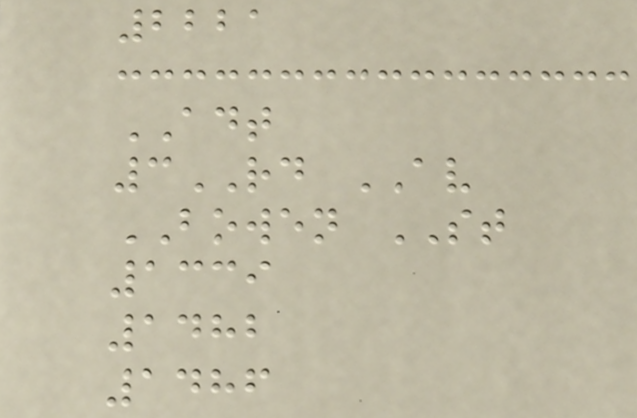2221
ADT
3RD AV
BOWEN ST
1339
1482
1486
